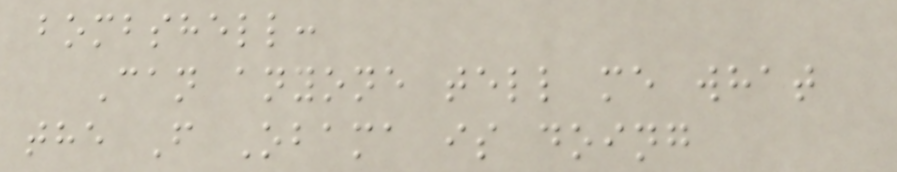bombshell:
Can anyone tell me what
the F Obama is doing
